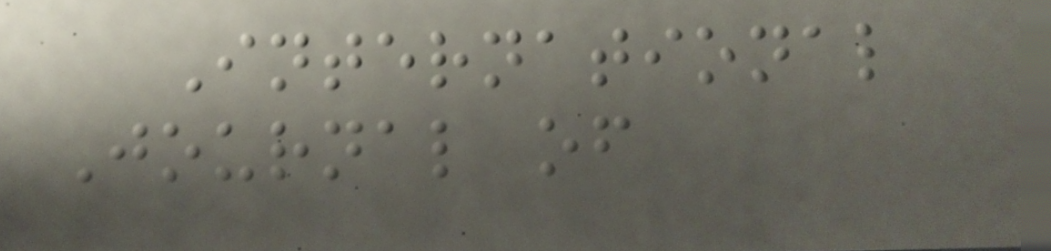International
Journal of
